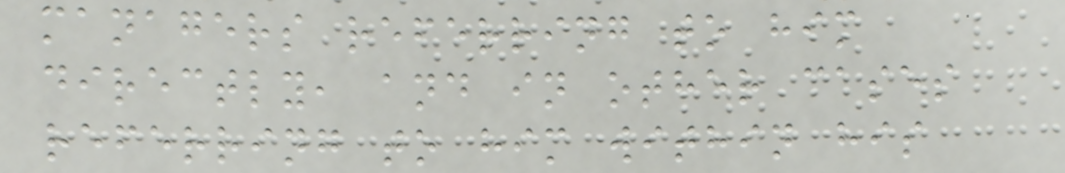managers referring to him
directly, and in other cases
referring to him within his
